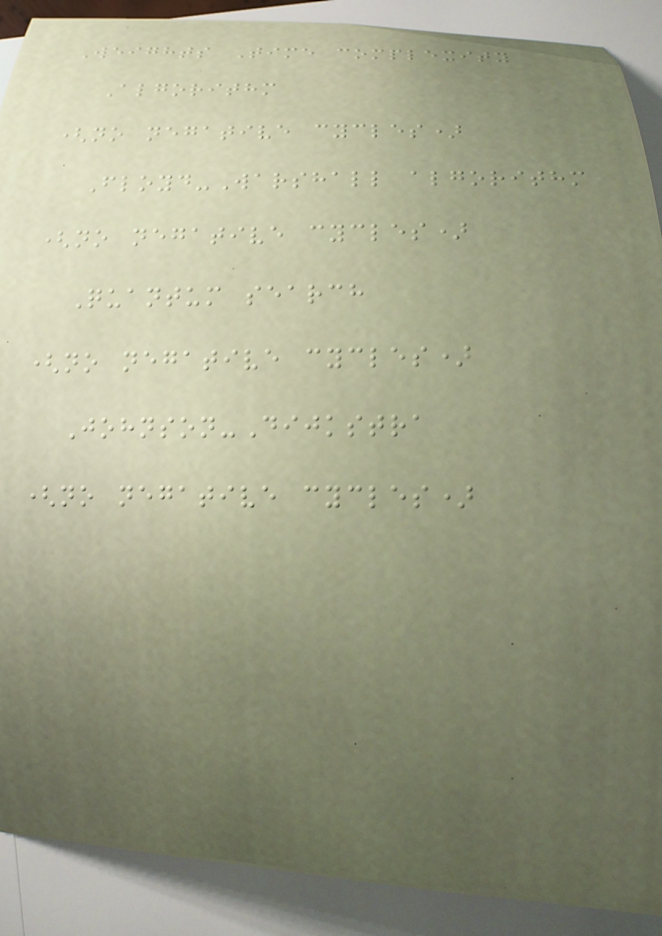Weights Time complexity
Algorithm
(no negative cycles)
Floyd-Warshall algorithm
(no negative cycles)
Quantum search
(no negative cycles)
Johnson-Dijkstra
(no negative cycles)
